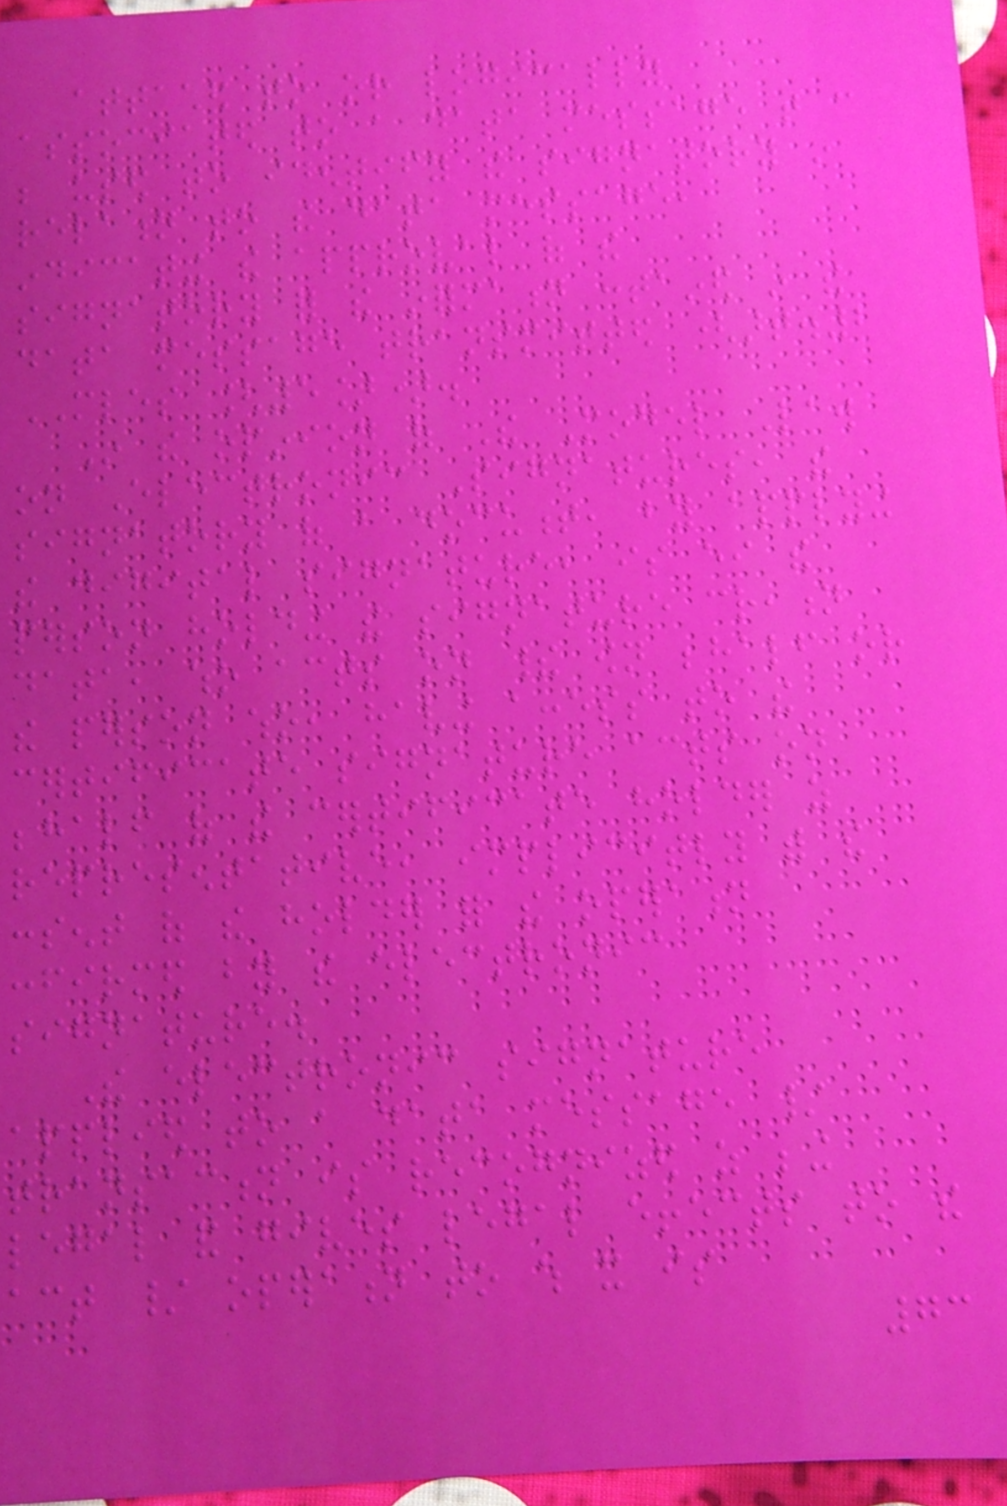attached to or logically
associated to a data message that can
be used to identify the signatory in
relation to the data message,
indicating the approval of the
signatory for the information contained in the
data message transmitted (art.2
MLES [5]).
In the opinion of The Model Law
on Electronic Signatures, the
signatory of a document, by applying
the digital signature, is either the
person holding the signature creation
data, who acts on their own behalf or
the person who, having access to the
certificate signature acts on
behalf of the certificate holder as
representative, implicitly with the
consent of the holder for the operation
confirmed by the electronic
signature.
The electronic signature
applied to a data message /
transaction is recognized as being
legal and gives legal effects to the
act / operation to which it is
73
